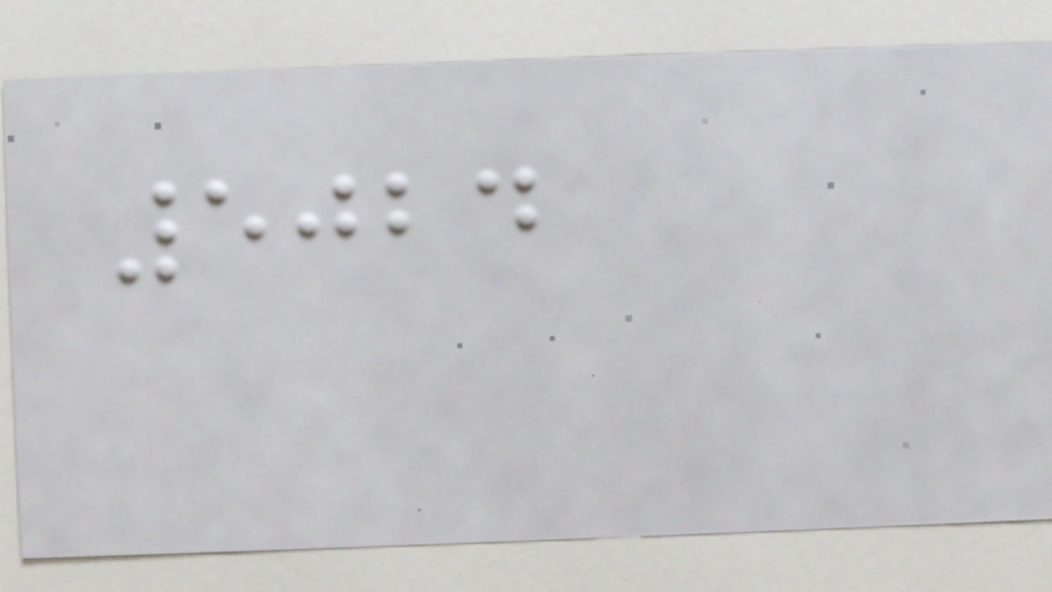5024
